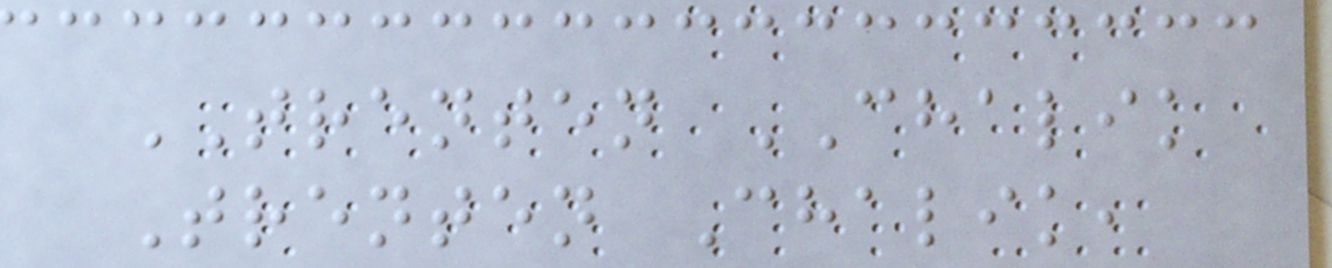TRENTEN CHALIK
Trenten Chalik,
